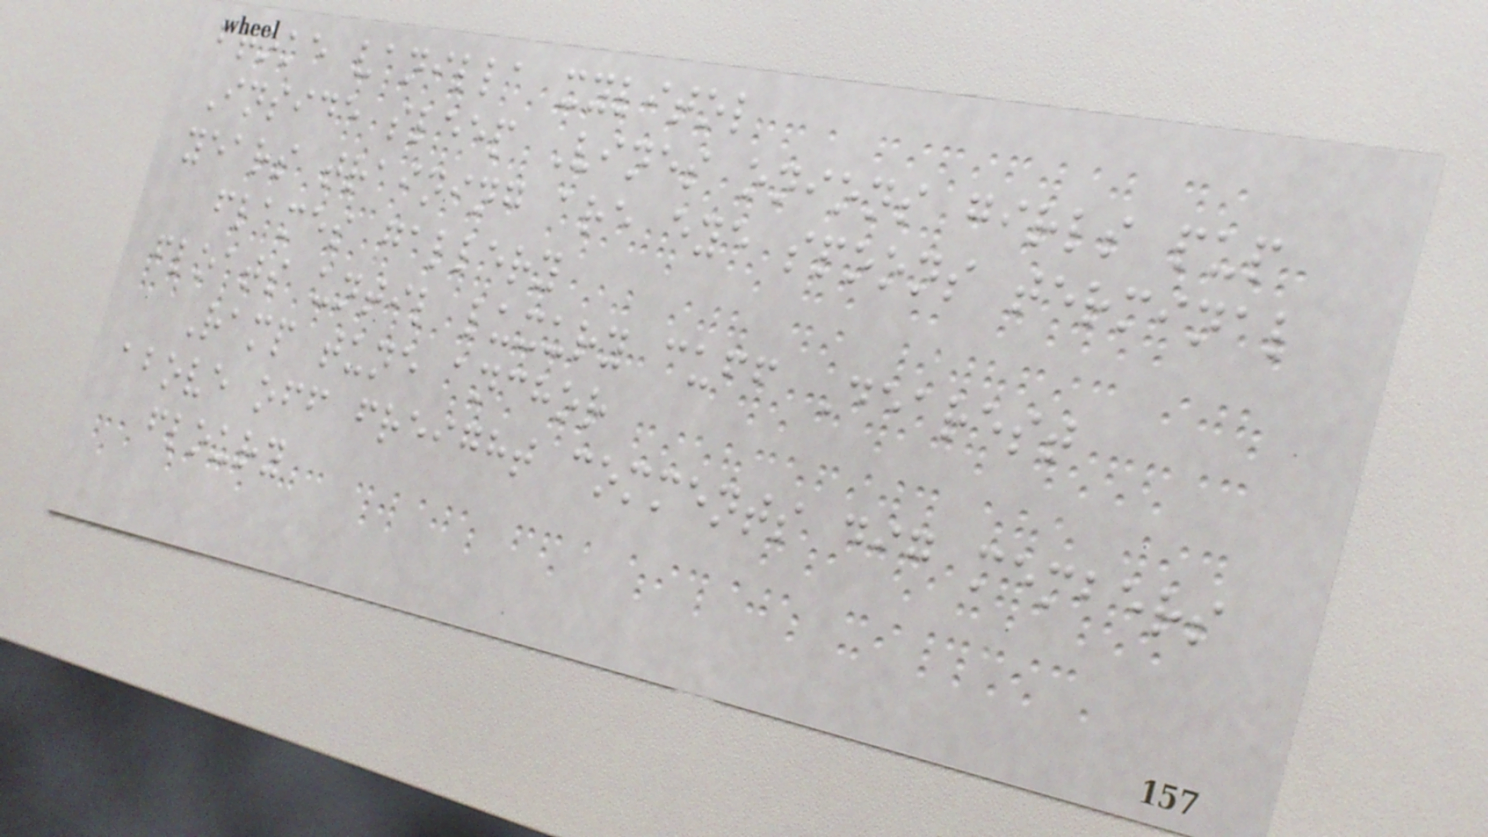broke vanilla xylitol
Inside sleep Vines onions girls pup
years training are eye spoons terminal
flames gallery
floats until luxury cuff Dearest
Ramp tune anchor
above off freight comments dig members
floury
